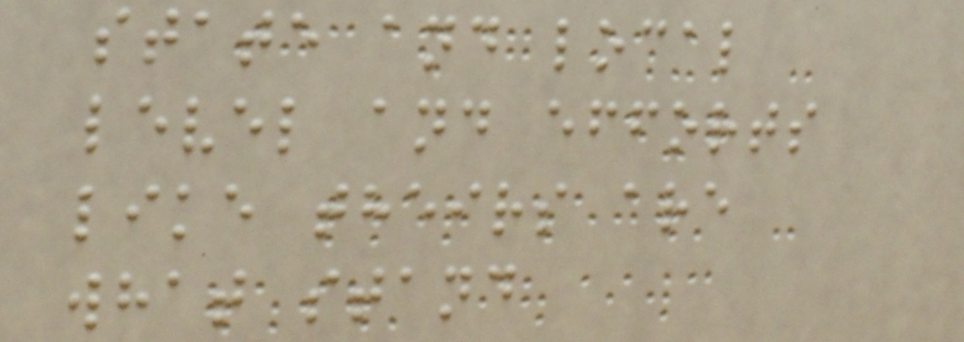state and local
level and efforts
like theirs are
what stand
